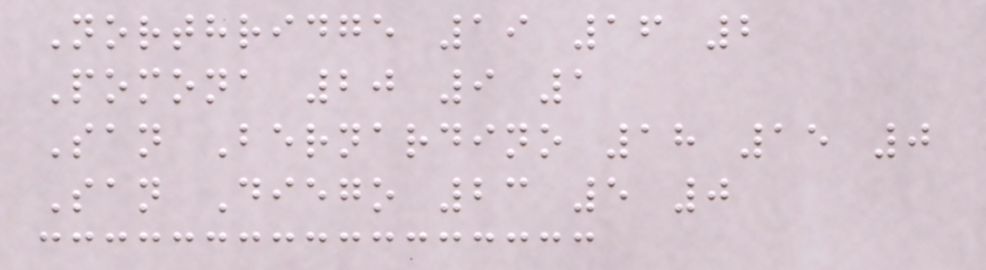Northridge 19 16 2
Pomona 20 9 1
San Bernardino 18 15 0
San Diego 23 5 0
